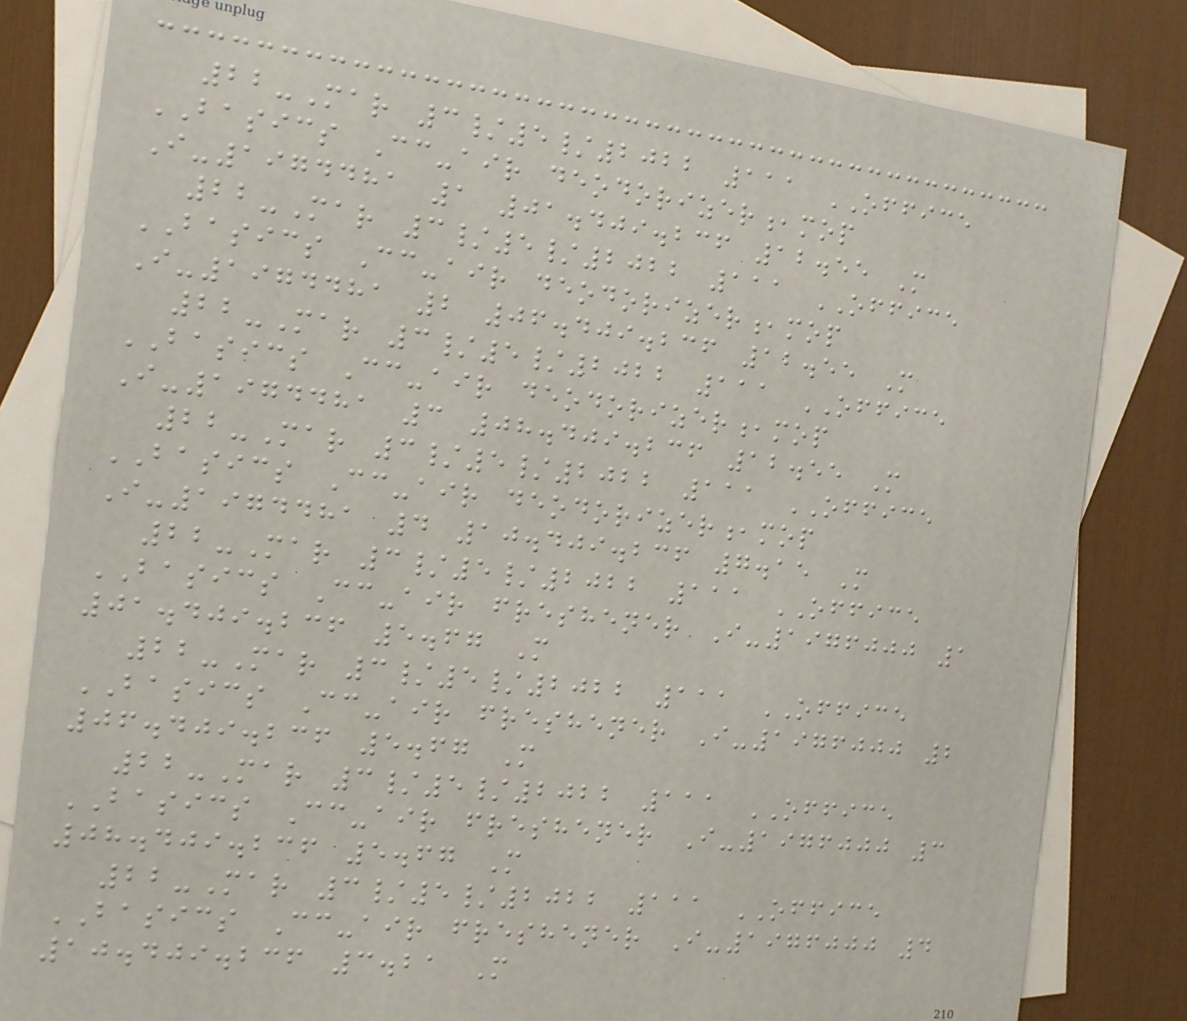22-Mar 3/5/2022 111 OFFICE
BASICS Cc-air deodorizer,mop
I-1974481 1 01.409.236 12.55 M
22-Mar 3/5/2022 111 OFFICE
BASICS Cc-air deodorizer,mop
I-1974481 2 06.409.236 12.55 M
22-Mar 3/5/2022 111 OFFICE
BASICS Cc-air deodorizer,mop
I-1974481 3 08.409.236 12.55 M
22-Mar 3/5/2022 111 OFFICE
BASICS Cc-air deodorizer,mop
I-1974481 4 10.409.236 7.15 M
22-Mar 3/5/2022 111 OFFICE
BASICS Cc-air freshener I-1976000 1
01.409.236 5.67 M
22-Mar 3/5/2022 111 OFFICE
BASICS Cc-air freshener I-1976000 2
06.409.236 5.67 M
22-Mar 3/5/2022 111 OFFICE
BASICS Cc-air freshener I-1976000 3
08.409.236 5.67 M
22-Mar 3/5/2022 111 OFFICE
BASICS Cc-air freshener I-1976000 4
10.409.236 3.21 M
